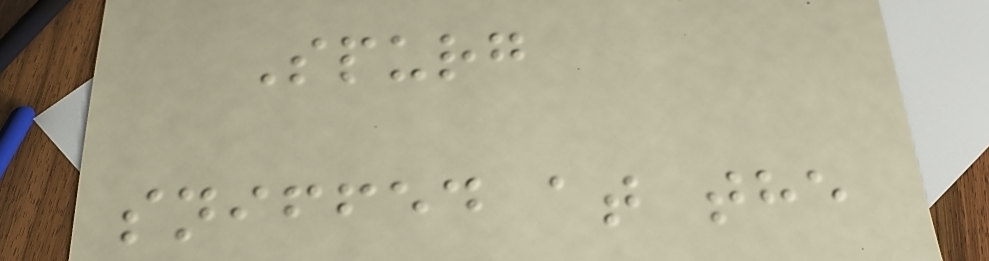Spurg
sniffed at the
